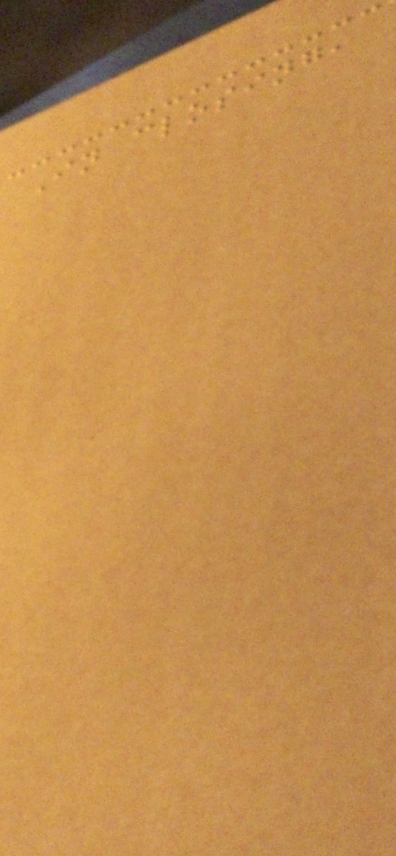In closing,
